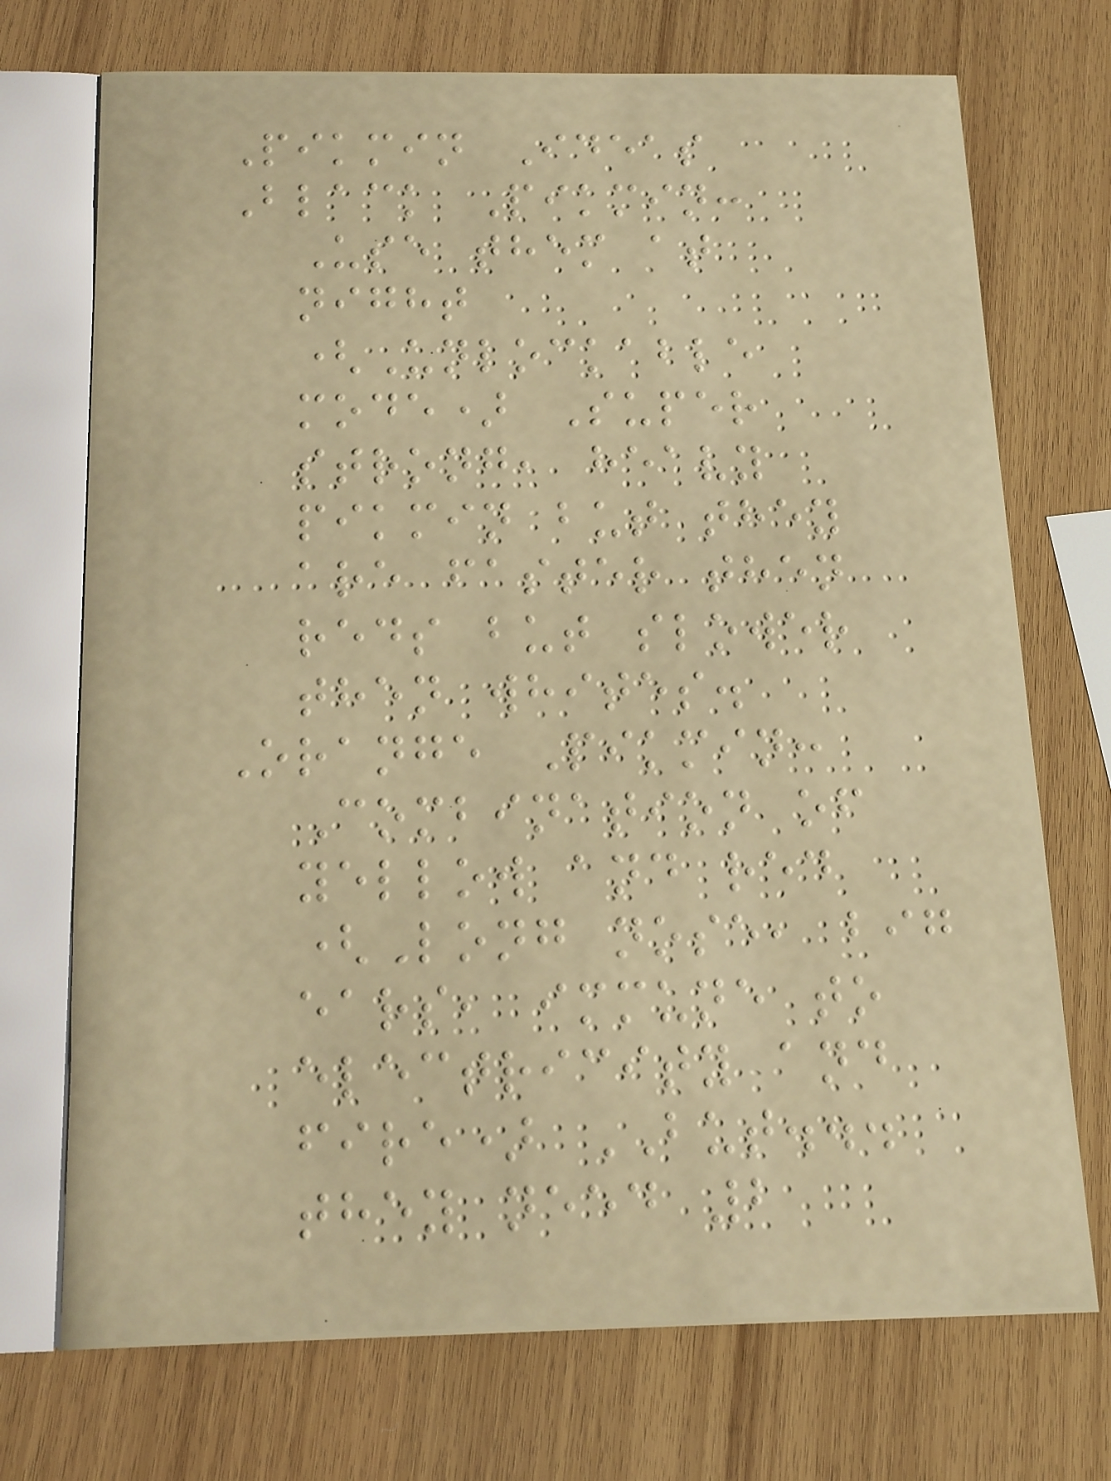Pikmin Ideas
Black Pikmin:
Use them at
night
(Unlockable
mode) Super
strong, heavy
pikmin but they
are faster then
reds but slower
then whites.
Orange Pikmin:
Combination of
yellow and red
(Long nose, big
ears, immune to
electricity and
fire) BUT...
they need 2
